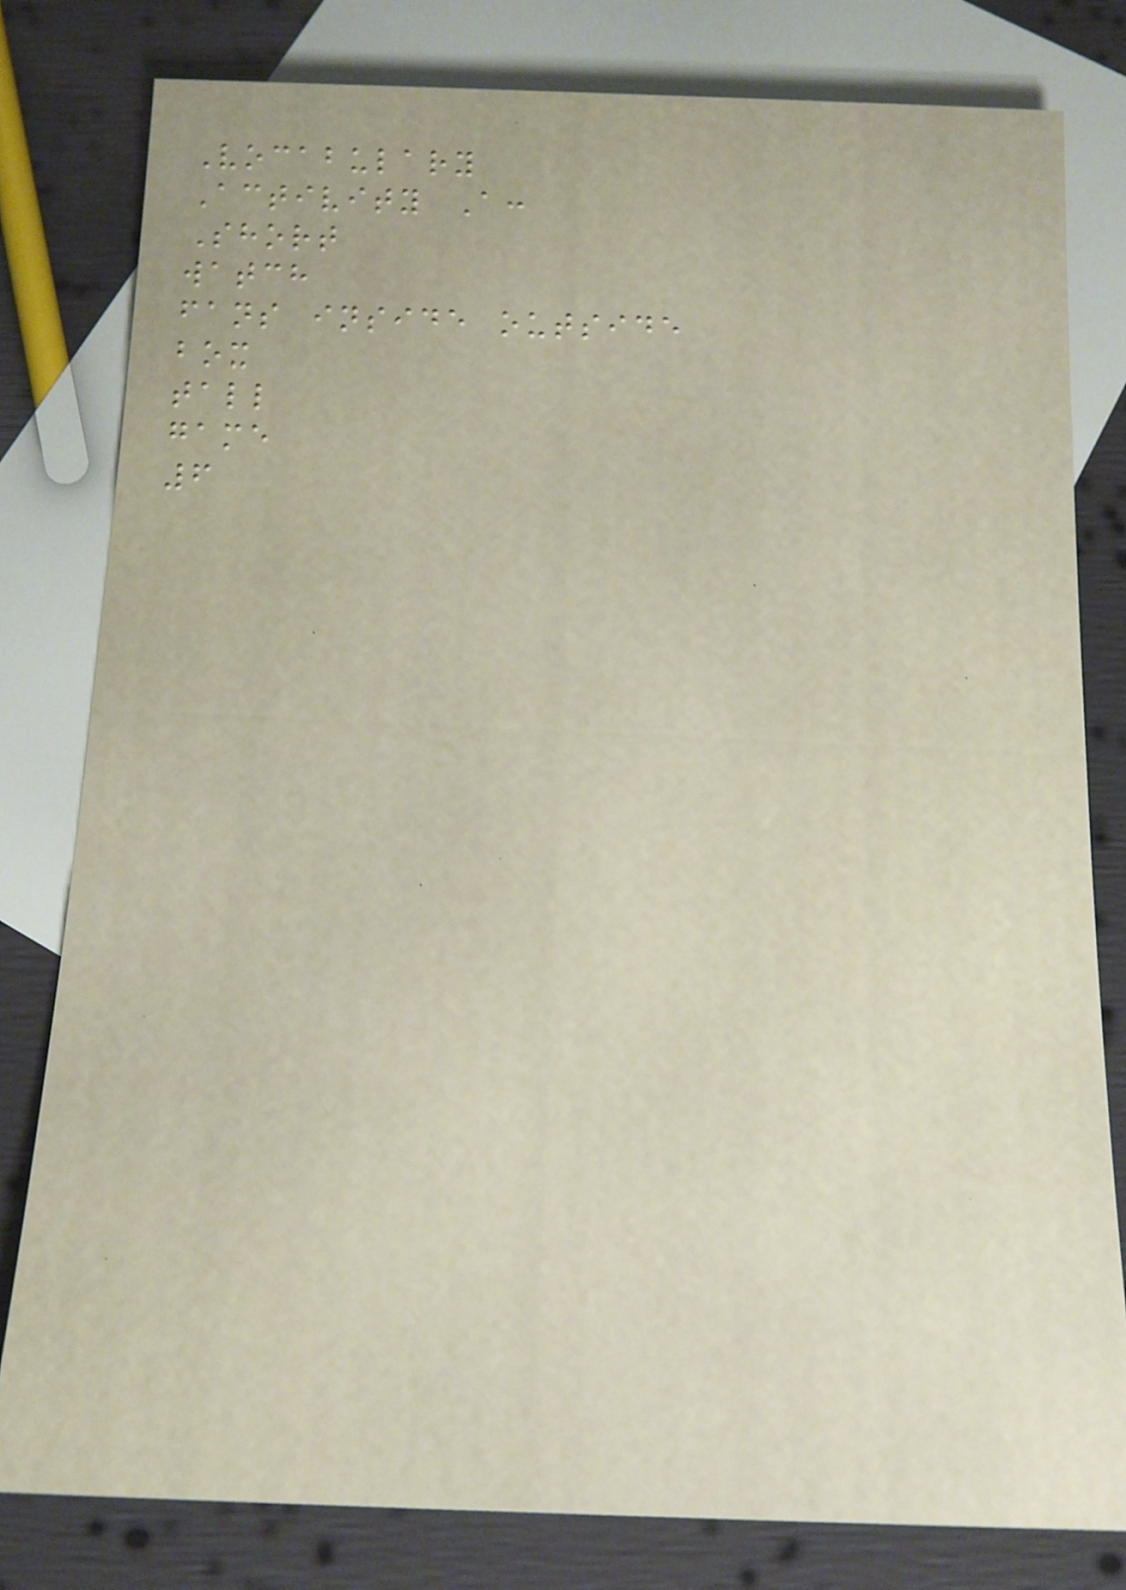Vocabulary
Activity A:
Short
watch
fans inside outside
box
tall
game
6
